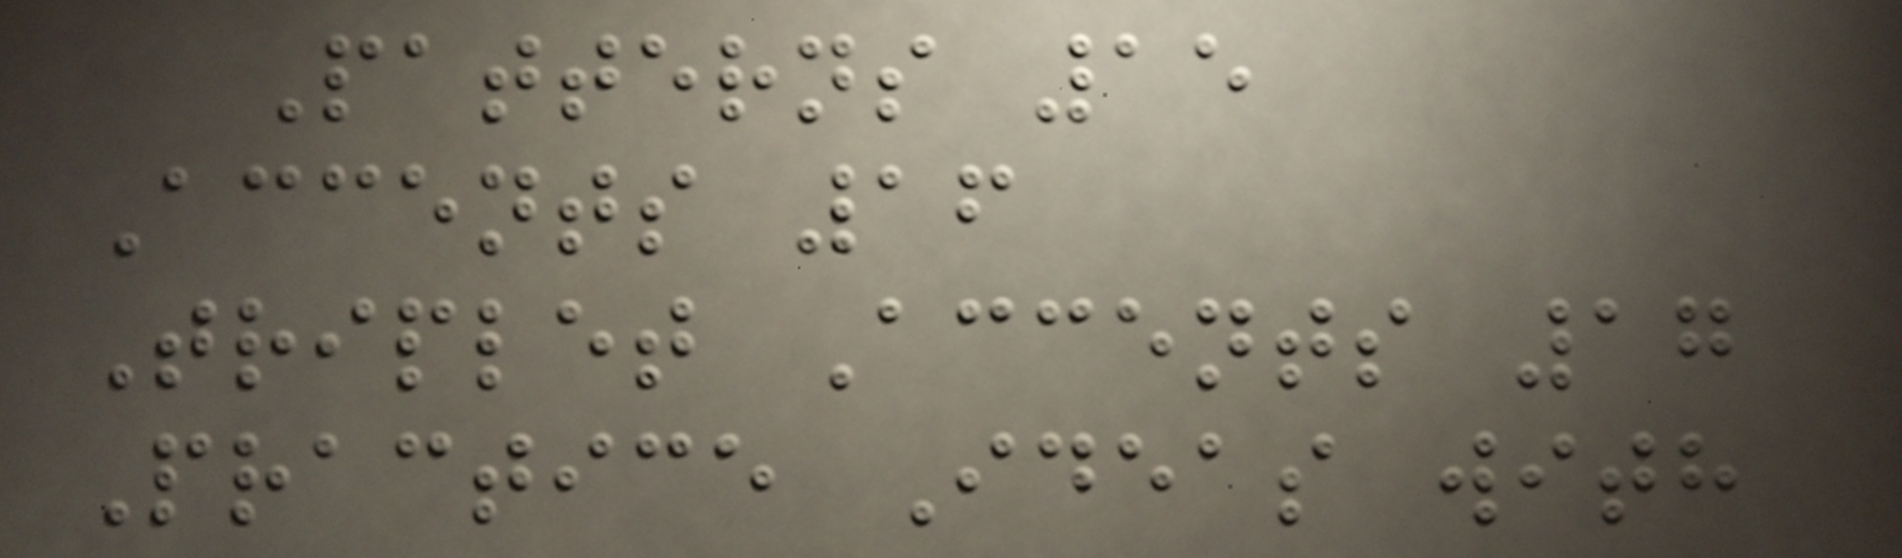Patterns 15
Accents 16
Triplet Accents 17
Practice Ideas with
